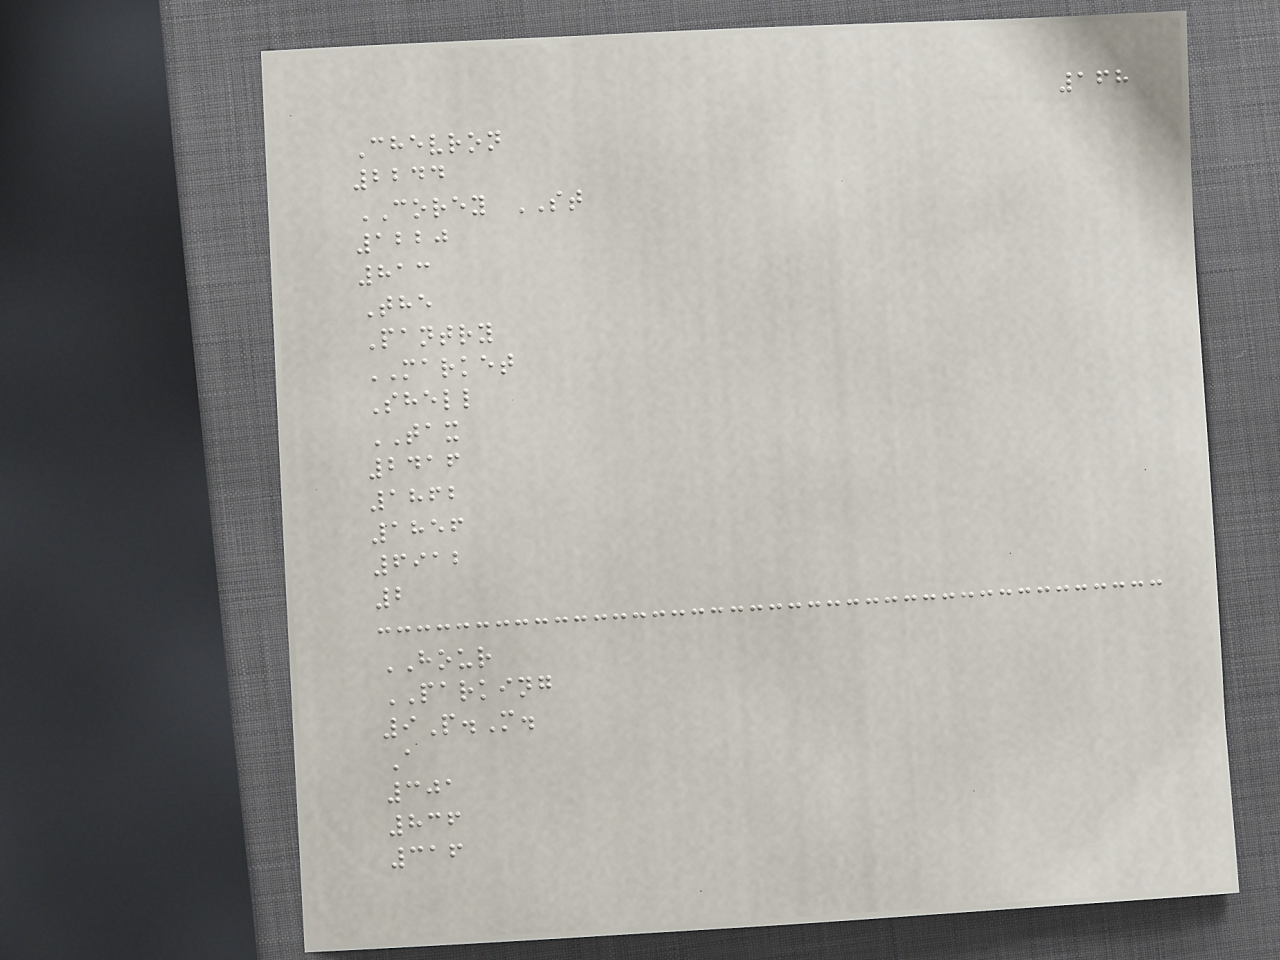168
Chevron
2244
COREY ST
1220
813
The
Pantry
MARKET
Shell
TAX
2416
1862
1856
6912
2
HOUR
PARKING
9P.M.
A
301
836
316
